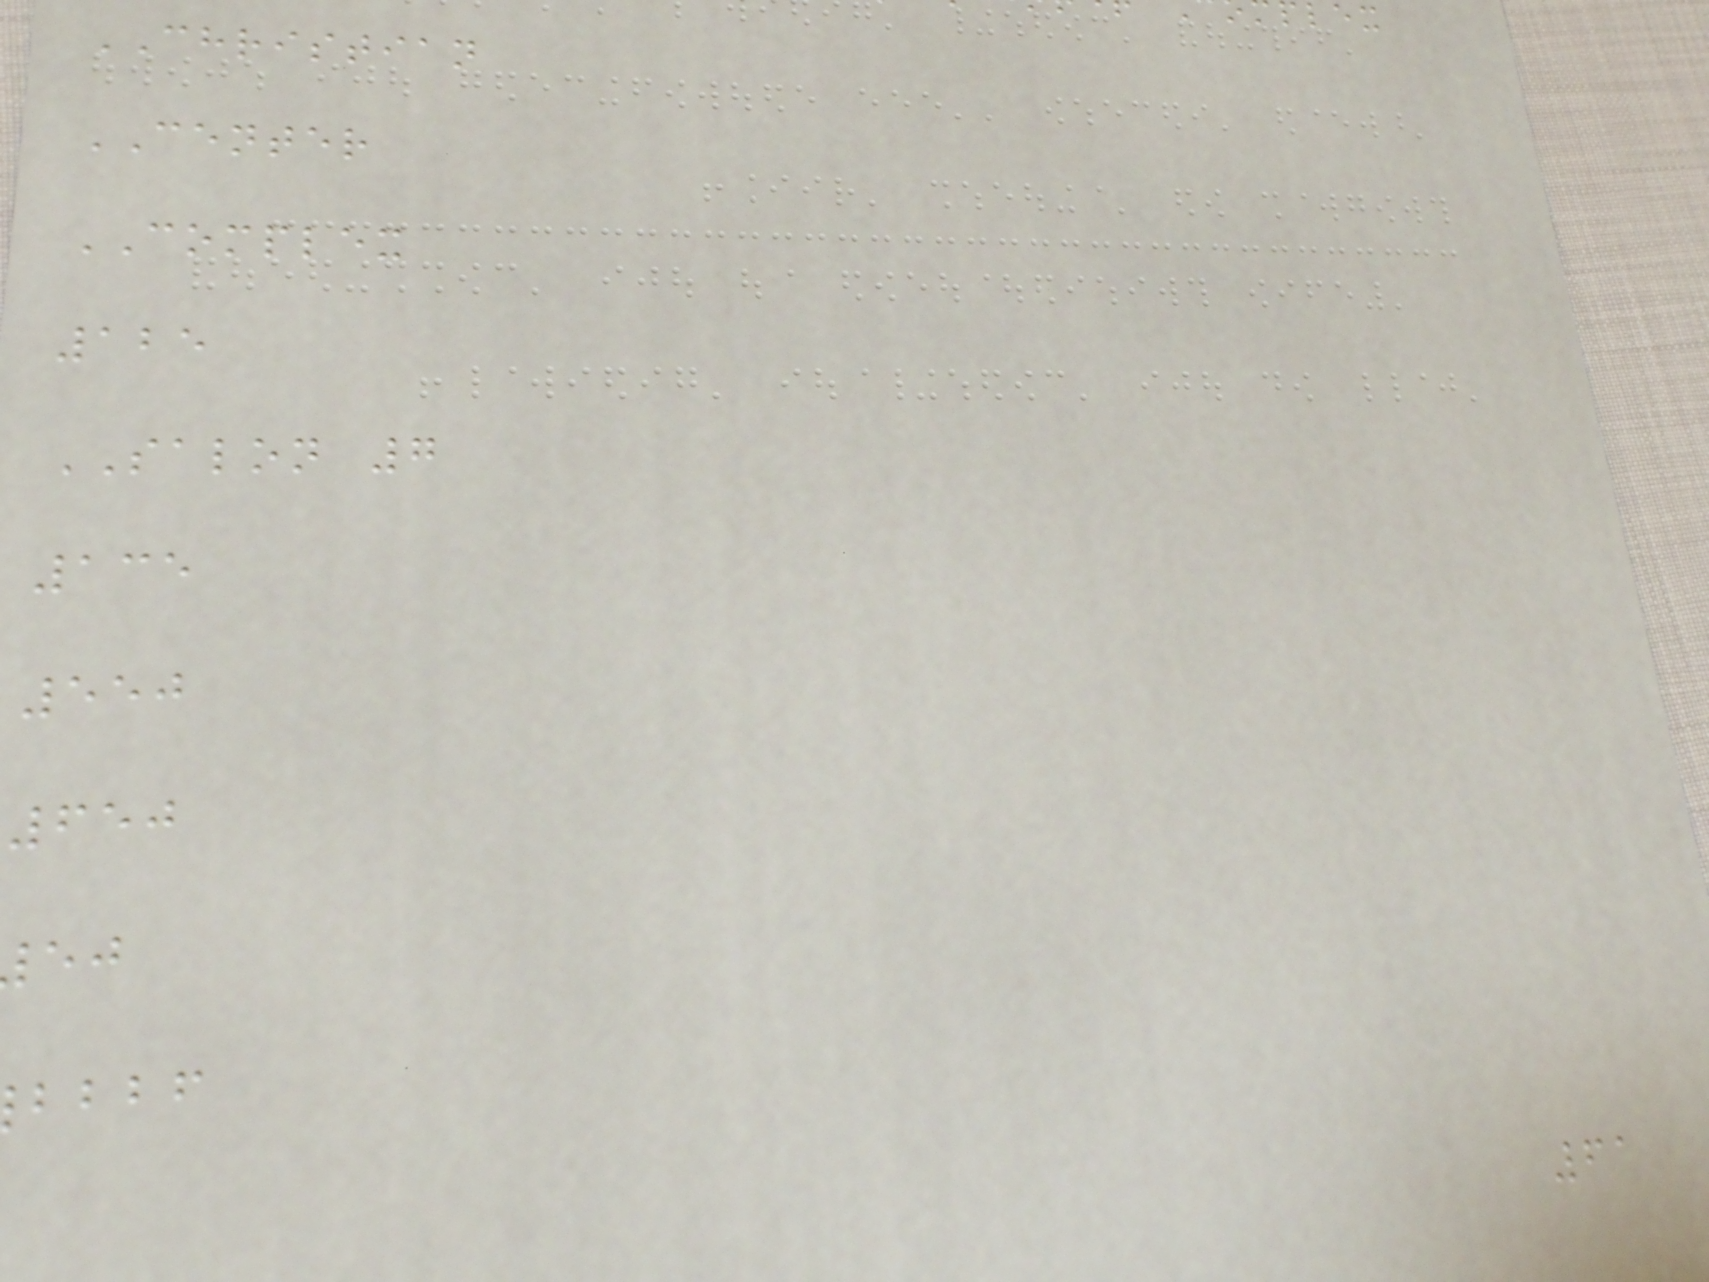CHRISTIAN
CENTER
COMPLEX
125
SALON 7
135
550
650
bbbf
61
